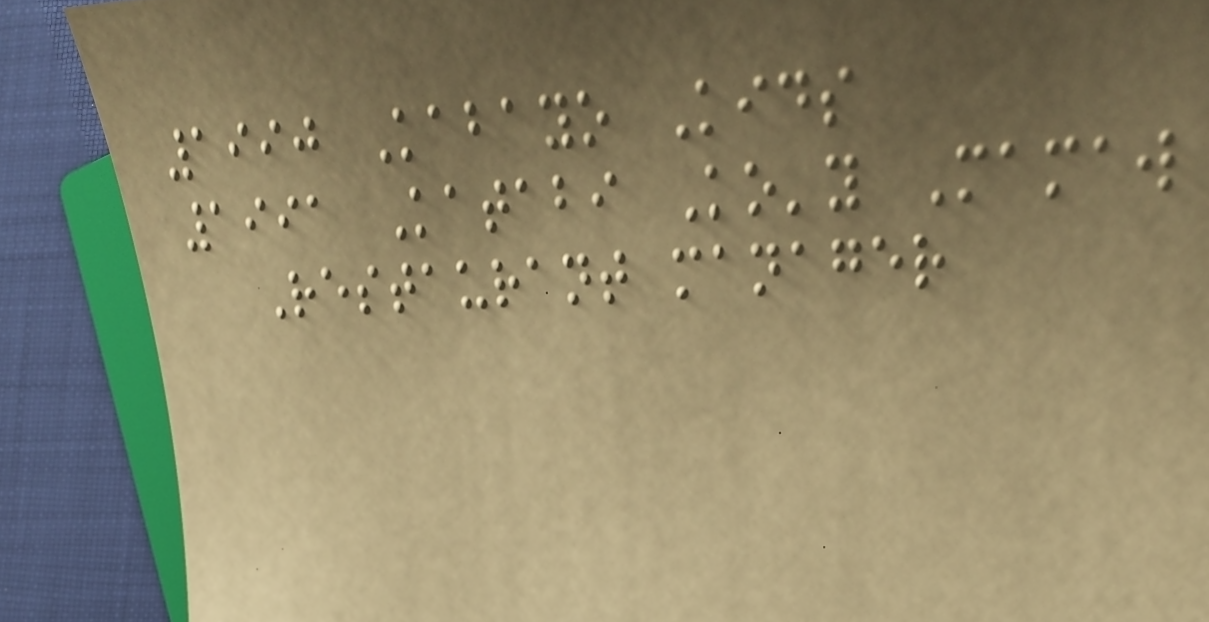1990 Kabayo Kids
1991 Katabi Ko'y Mamaw
Restaurant manager
